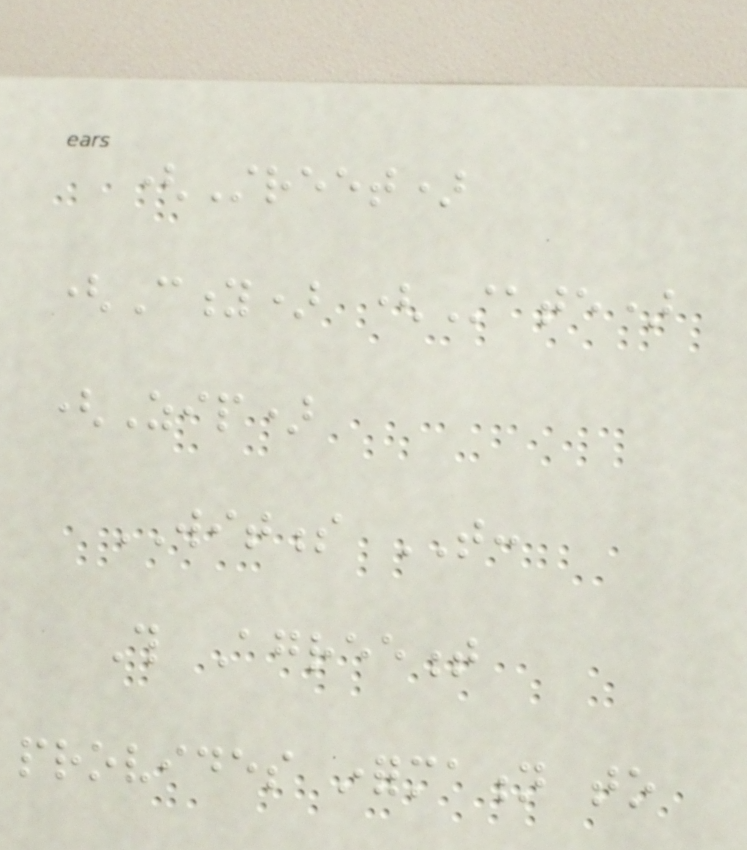(Street)
(City) (State)
(Zip)
WITNESS THAT:
This Agreement
provides information to
